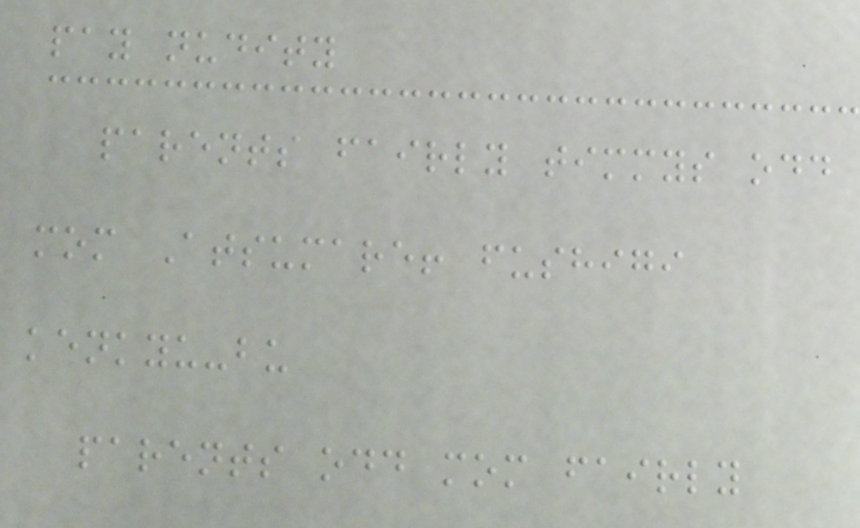pay nudity
parents fairly timmys odd
mom Atsumare! fushigi
kenkyu-bu
parents odd mom fairly
